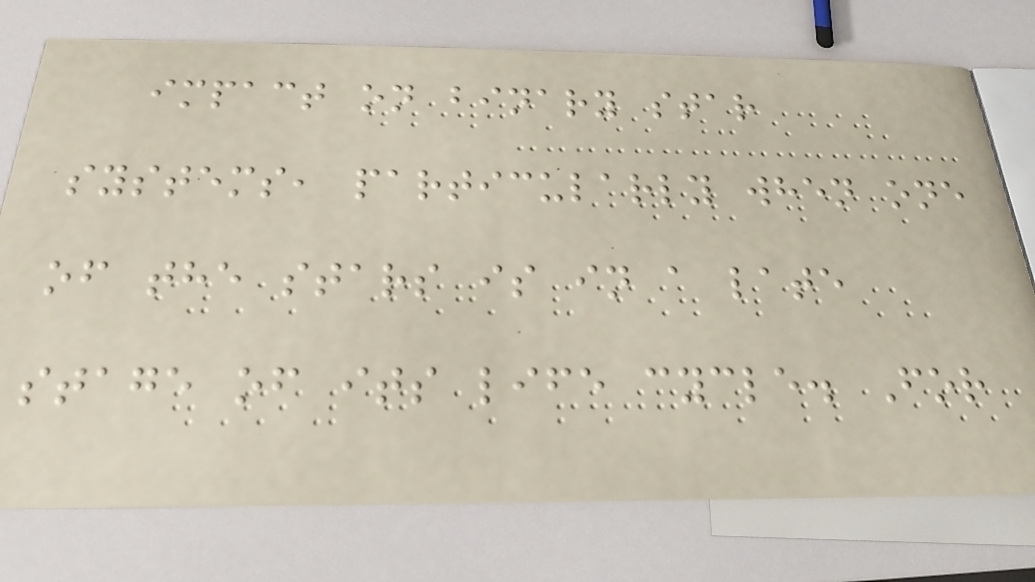impact on binary star
systems, particularly when one
of the stars is in a late
stage of its life cycle. For
